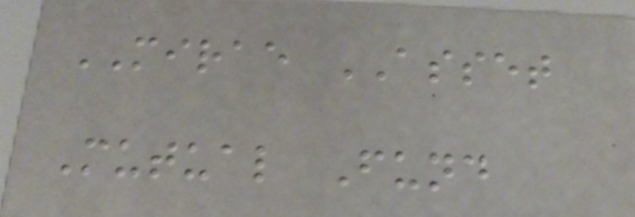MIRAE ASSET
Mutual Fund
